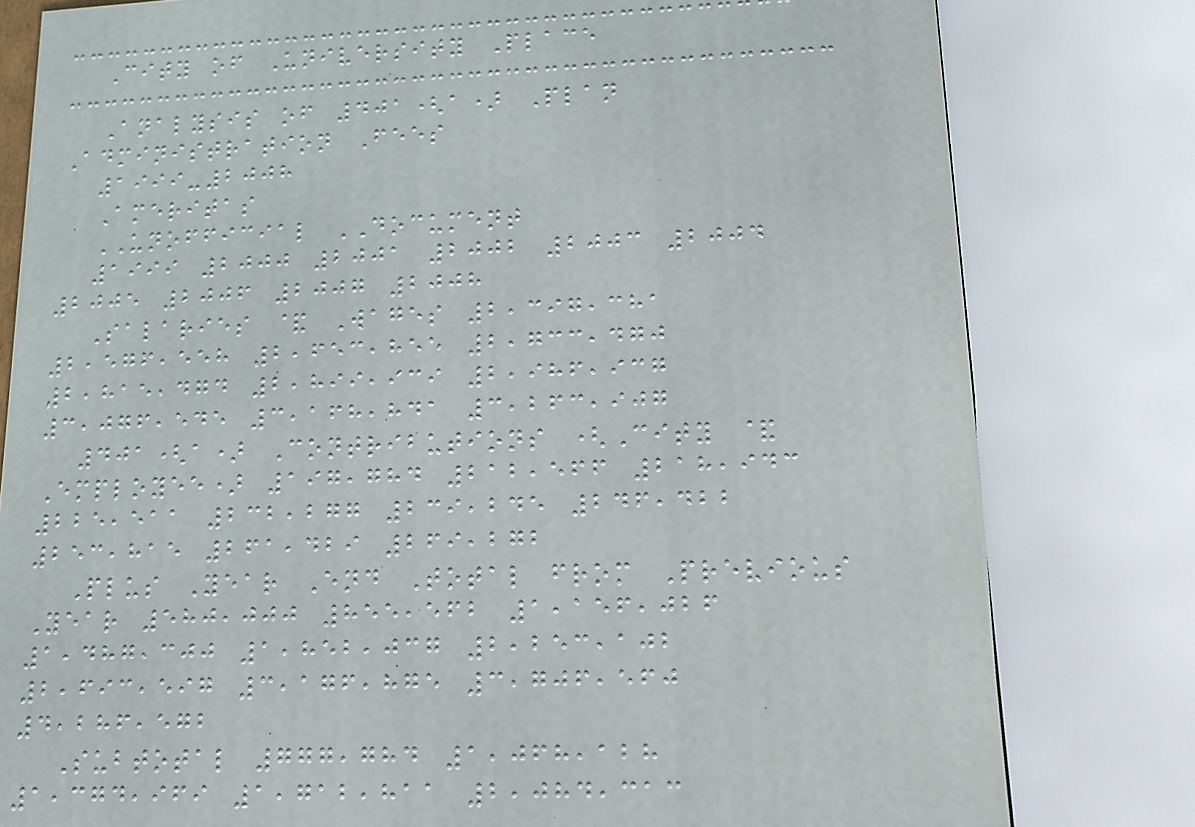City of University Place
Analysis of 401(a) Plan
Administration Fees
1999-2008
Ameritas
UNOFFICIAL DOCUMENT
1999 2000 2001 2002 2003 2004
2005 2006 2007 2008
Salaries & Wages 2,397,381
2,576,558 2,653,855 2,733,470
2,815,474 2,899,939 2,986,937
3,076,545 3,168,841 3,263,907
401(a) Contributions (City &
Employee) 197,784 212,566 218,943
225,511 232,277 239,245 246,422
253,815 261,429 269,272
Plus Year End Total from Previous
Year 580,000 855,562 1,156,026
1,487,300 1,852,037 2,253,102
2,693,597 3,176,875 3,706,560
4,286,572
Subtotal 777,784 1,068,128
1,374,969 1,712,811 2,084,313
